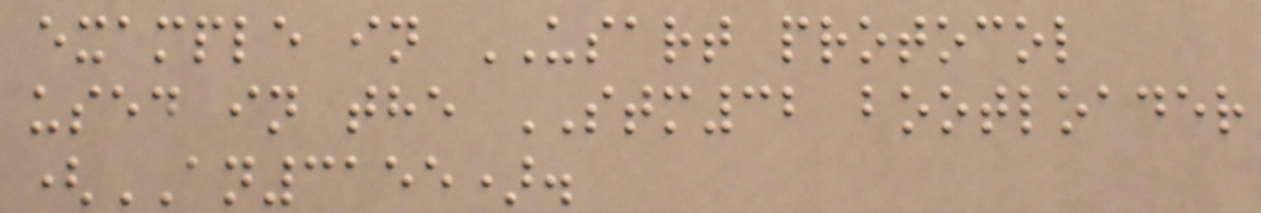example in USART protocol
used in the STM32 bootloader
(AN3155).
